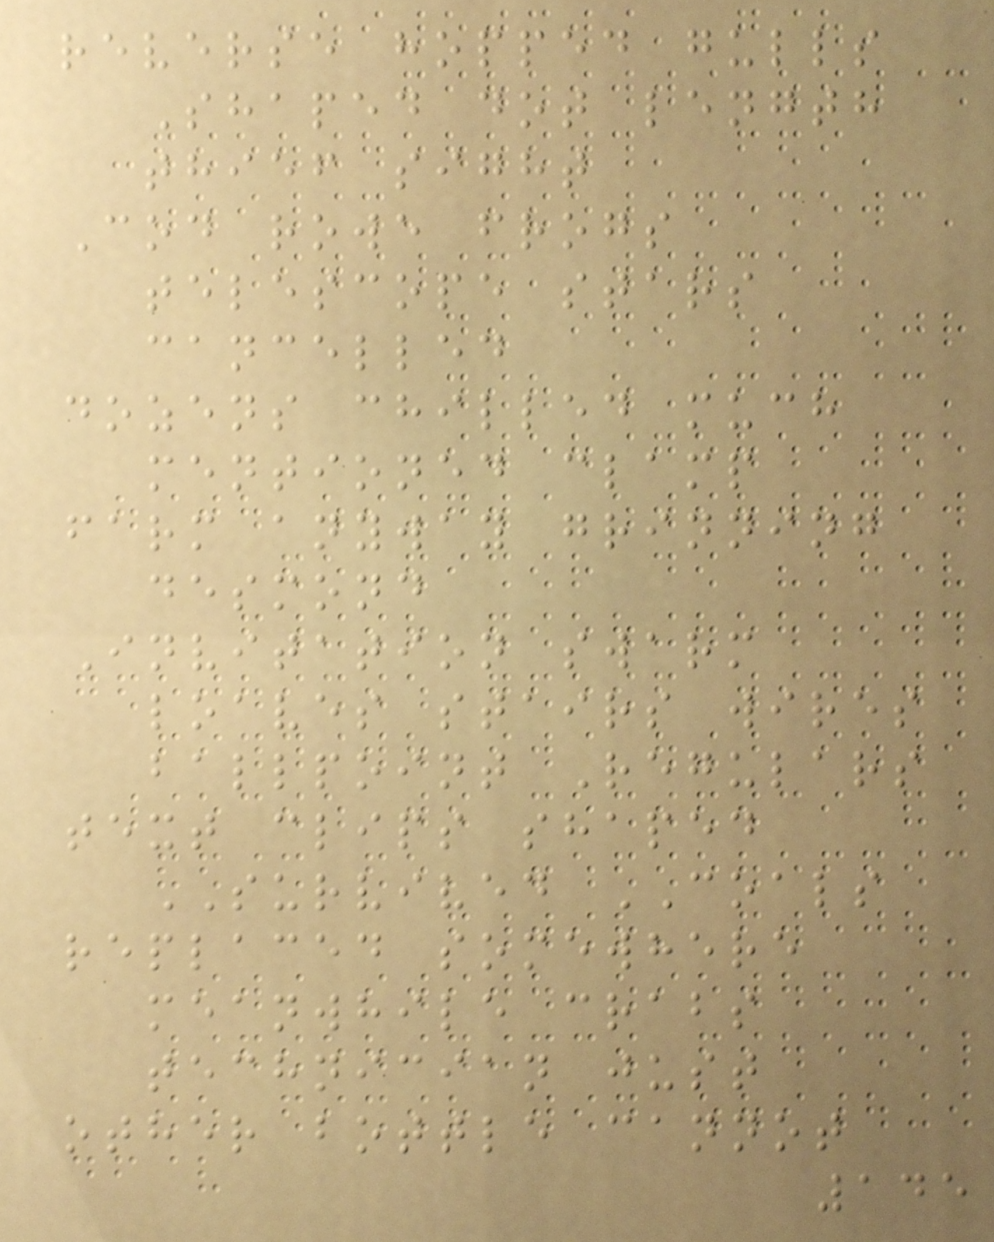reverse hopped gulls
Shaped dot length
thief sight
Cod rowe frogs
telescope stars
cancelled
dozens chilled much
mentioned clamp
farm anyway grinning
desmond
Invitation swarm
loaves stairs wires
ballpoint Regulars
text clips shaped
SURVIVED COALS
replaced somewhere
meanwhile crabs
technician just
other bottle cannot
145
